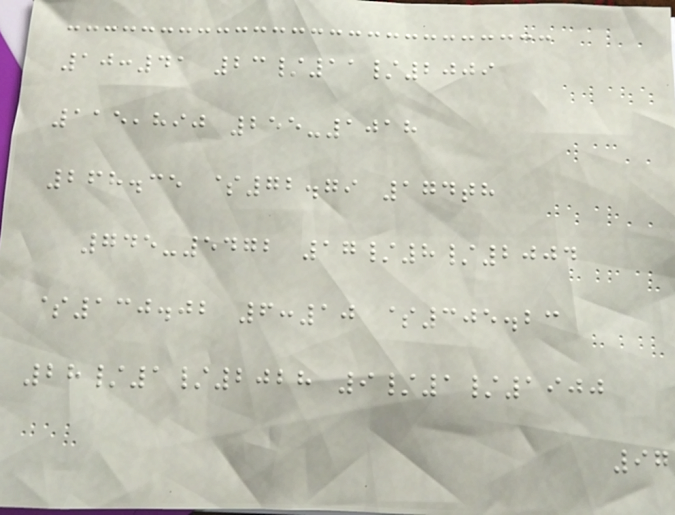10:41 23/11/2009
115,890 255-1018
268.35 $72.79 174th
745-5472 17/8/2004
$130.02 6:10 $305.23
28/1/2028 9/1/1900
97
